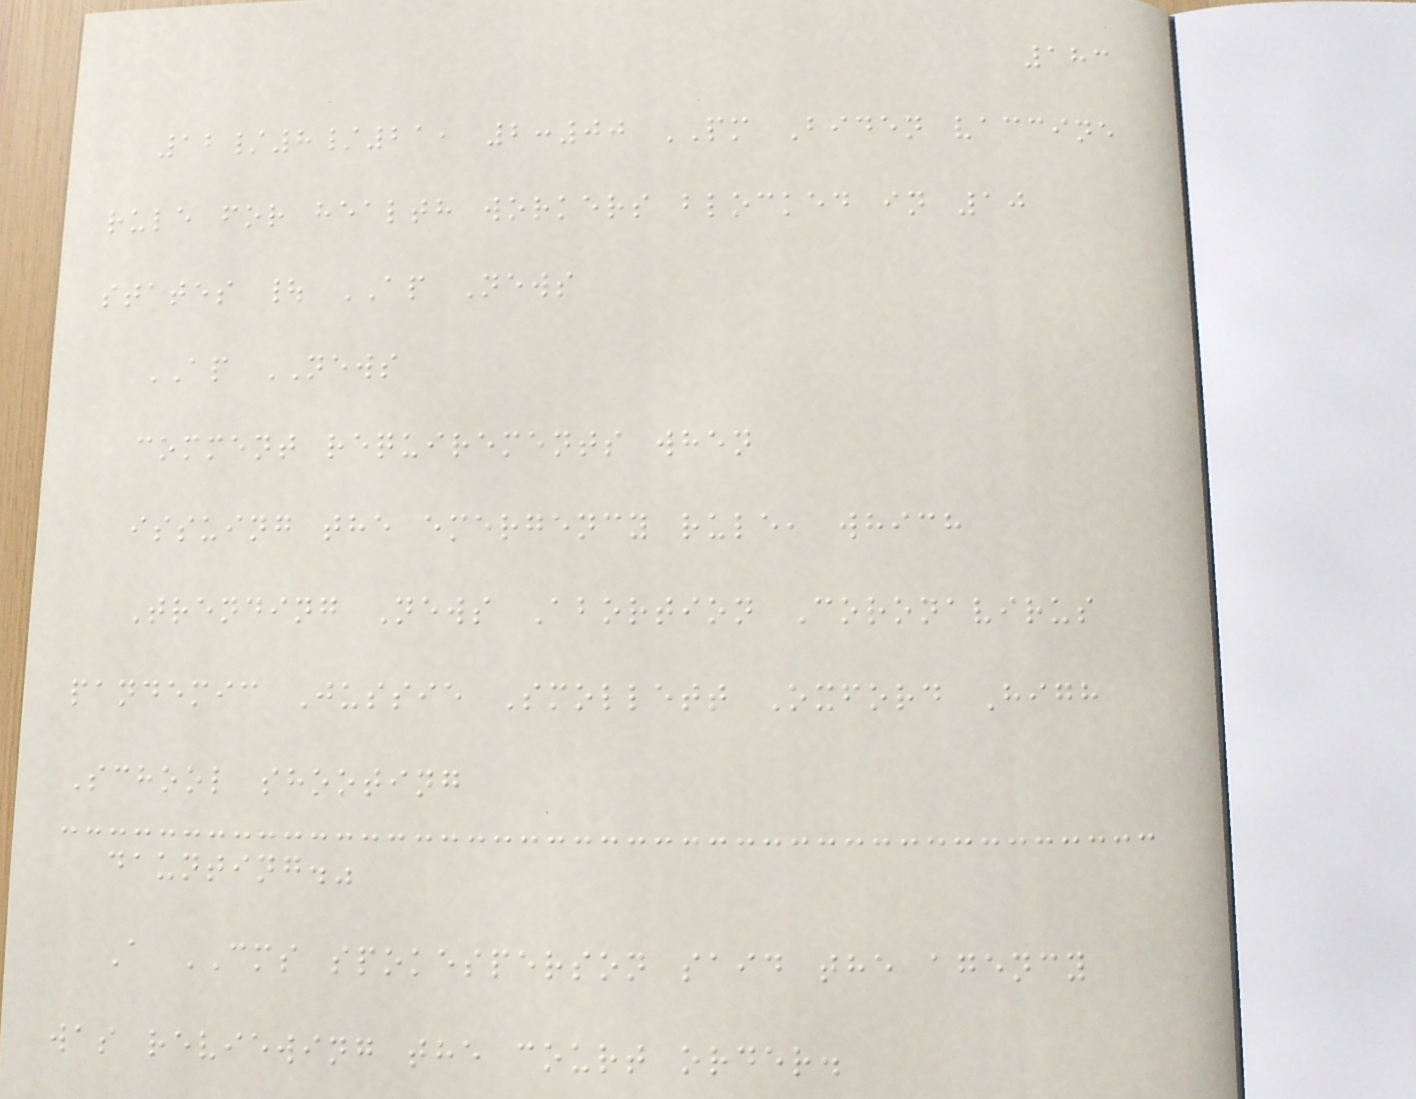183
12/8/21, 2:00 PM Biden vaccine
rule for health workers blocked in 10
states | AP News
AP NEWS
comment requirements when
issuing the emergency rule, which
Trending News Abortion Coronavirus
pandemic Jussie Smollett Oxford High
School shooting
daunting."
A CMS spokesperson said the agency
was reviewing the court order.
